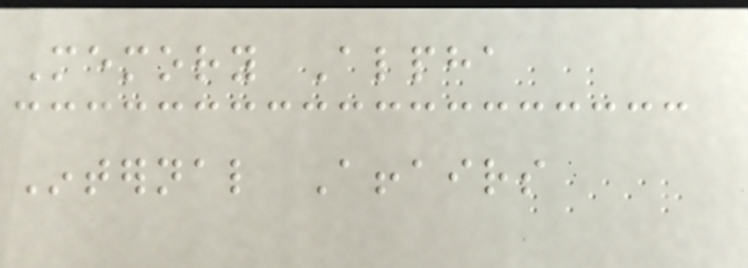Memory Alpha
Internal Affairs
